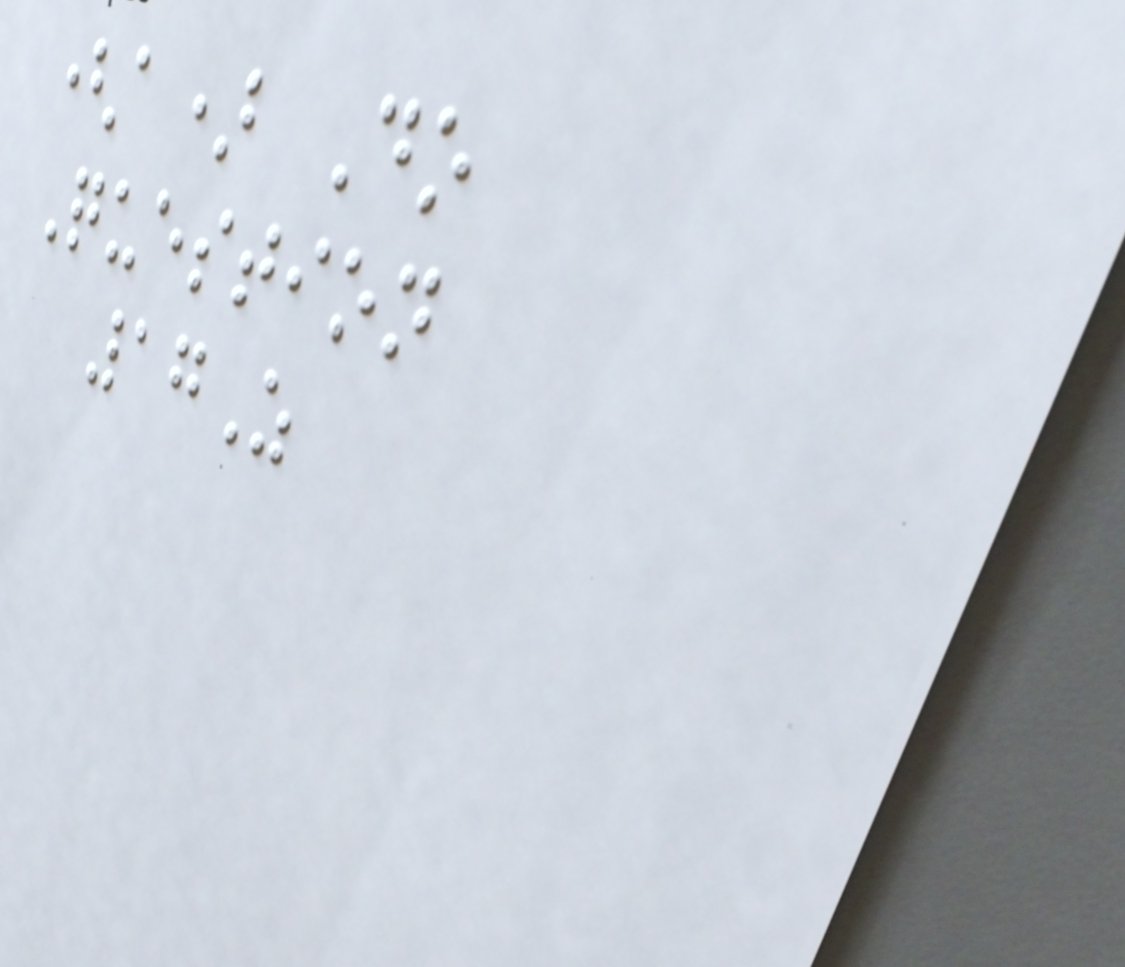(a) Do
Question
17Z
